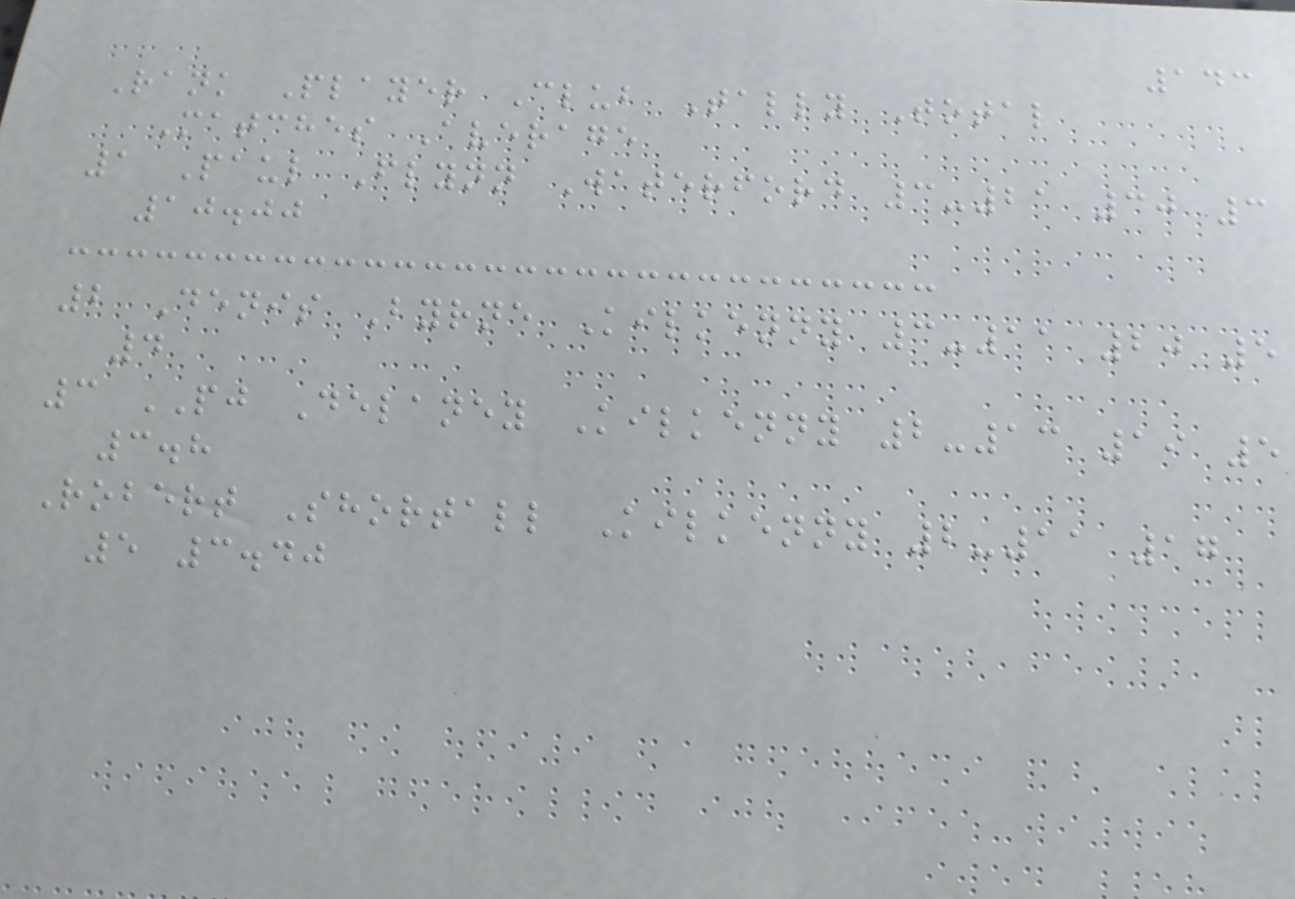143
Rank Player Club Tally Total
Matches Average
1 Paul Flynn Waterford 3-21 30 3
10.00
2 Denis Byrne Kilkenny 3-11 20 5
4
3 PJ Delaney Kilkenny 2-13 19 5
3.8
Robert Shortall Kilkenny 2-11 17
5 3.40
